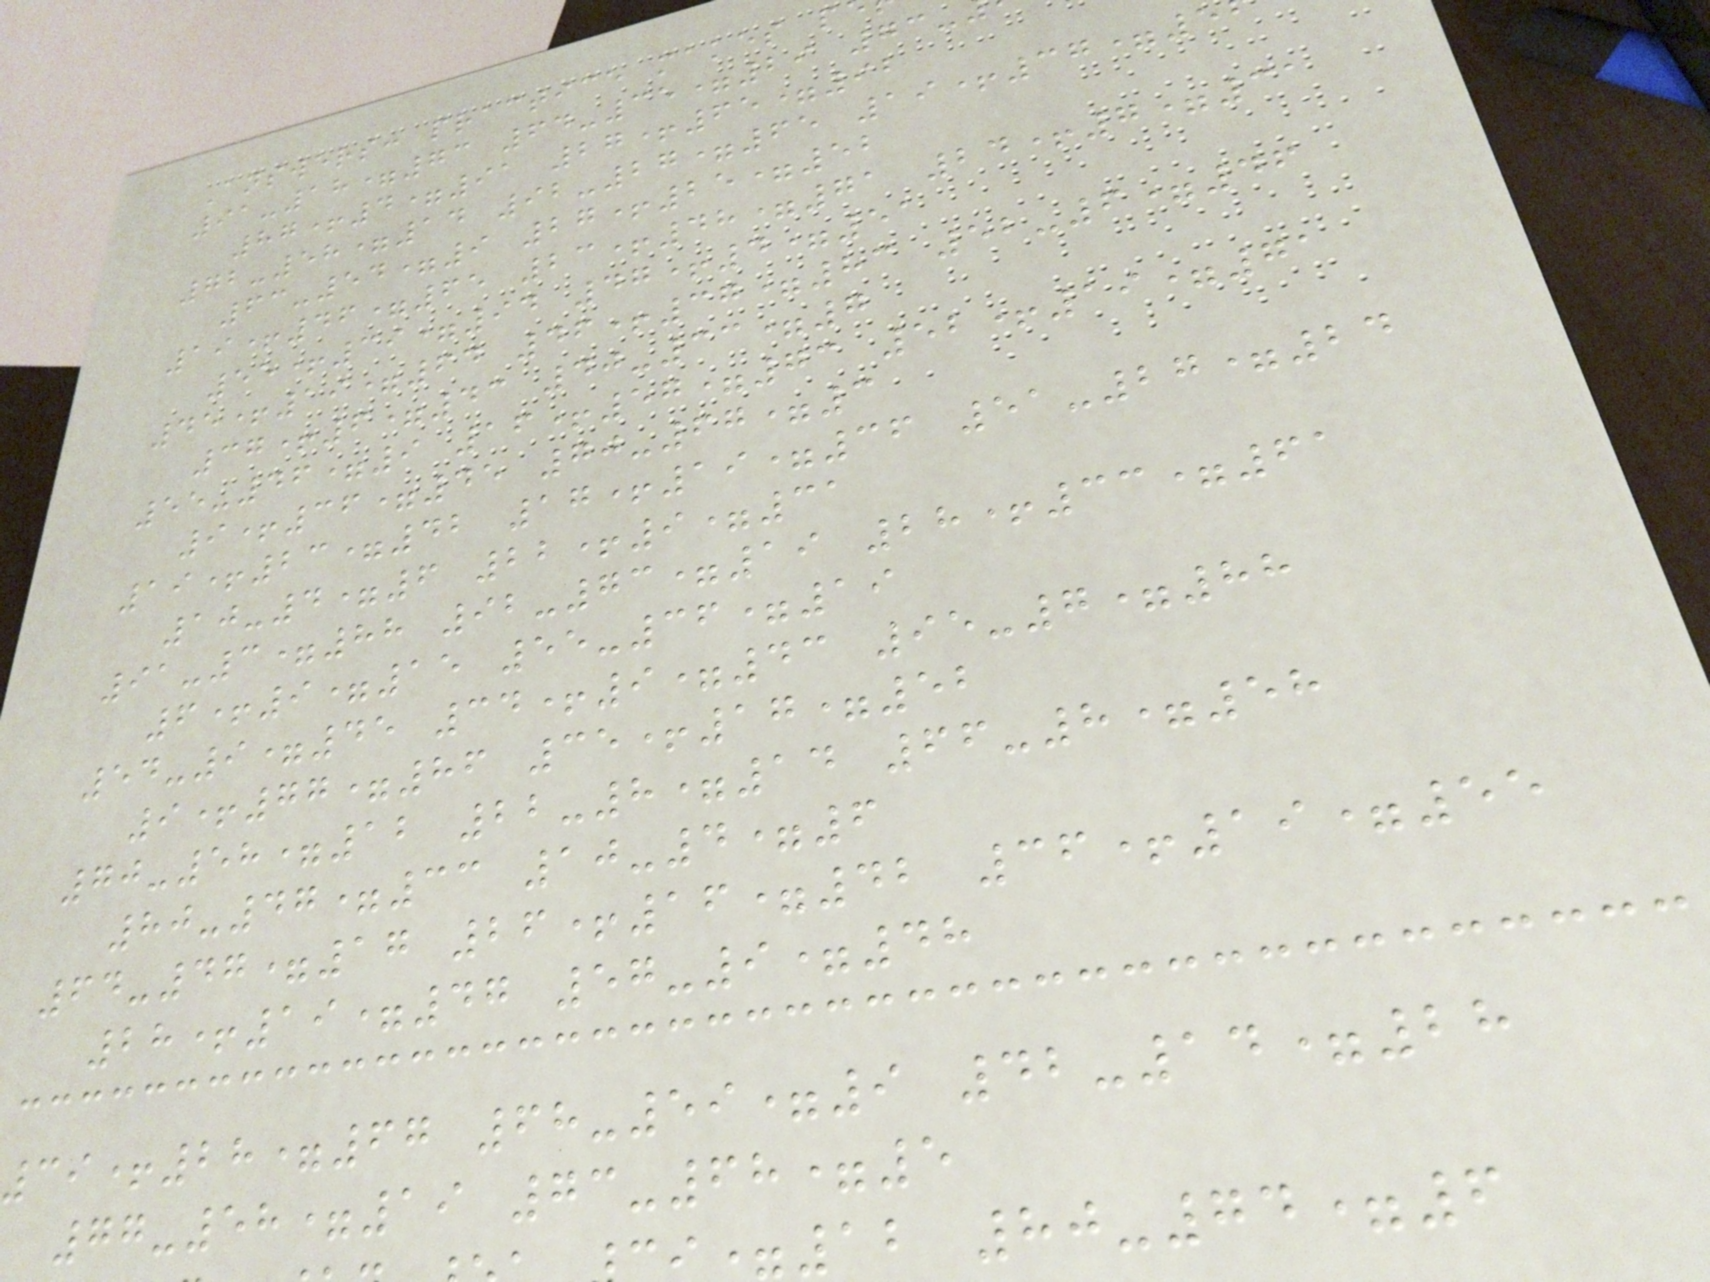Answers: practice makes p
91-18=73 64-35=29 73-
87+4=91 27+65=92
72-58=14 92-27=65 19+37=5
63-54=9 27+25=52
19+46=65 23+48=71 24+7=31
55+39=94 47+4=51
45+19=64 46+37=83 52-6=46
37+6=43 40-33=7
55-46=9 16+57=73 52+19=71
9+36=45 70-67=3
19+23=42 17+19=36 51-27=24
10-4=6 22+9=31
91-3=88 92-73=19 28+33=61
6+9=15 55-36=19
54-9=45 34+9=43 95-7=88
9+77=86 35+17=52
70-58=12 22-8=14 66-8=58
80-47=33 10-4=6
64-47=17 26+16=42 36+19=55
28+19=47 57-9=48
39+28=67 68-59=9 42-14=28
77-58=19 73-68=5
12 80-74=6
